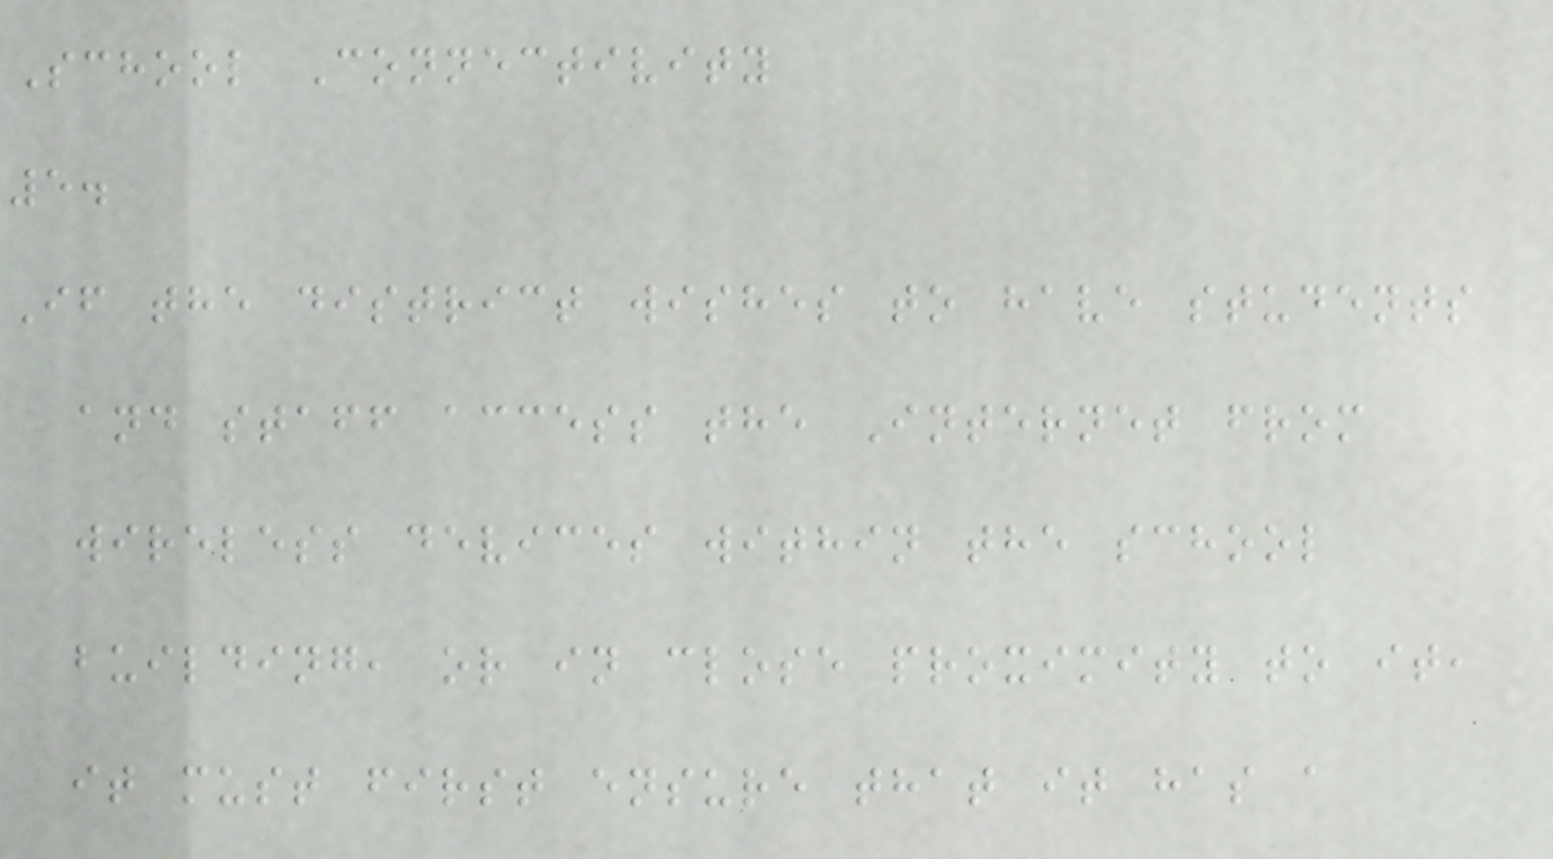School Connectivity
5.
If the district wishes to have students
and staff access the Internet from
wireless devices within the school
building, or in close proximity to it,
it must first ensure that it has a
